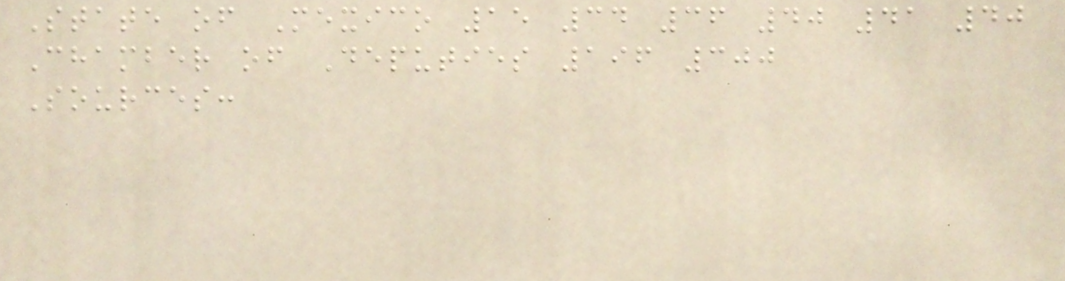State of Mexico 15 34 36 40 41 40
Chamber of Deputies 196 300
Sources:
